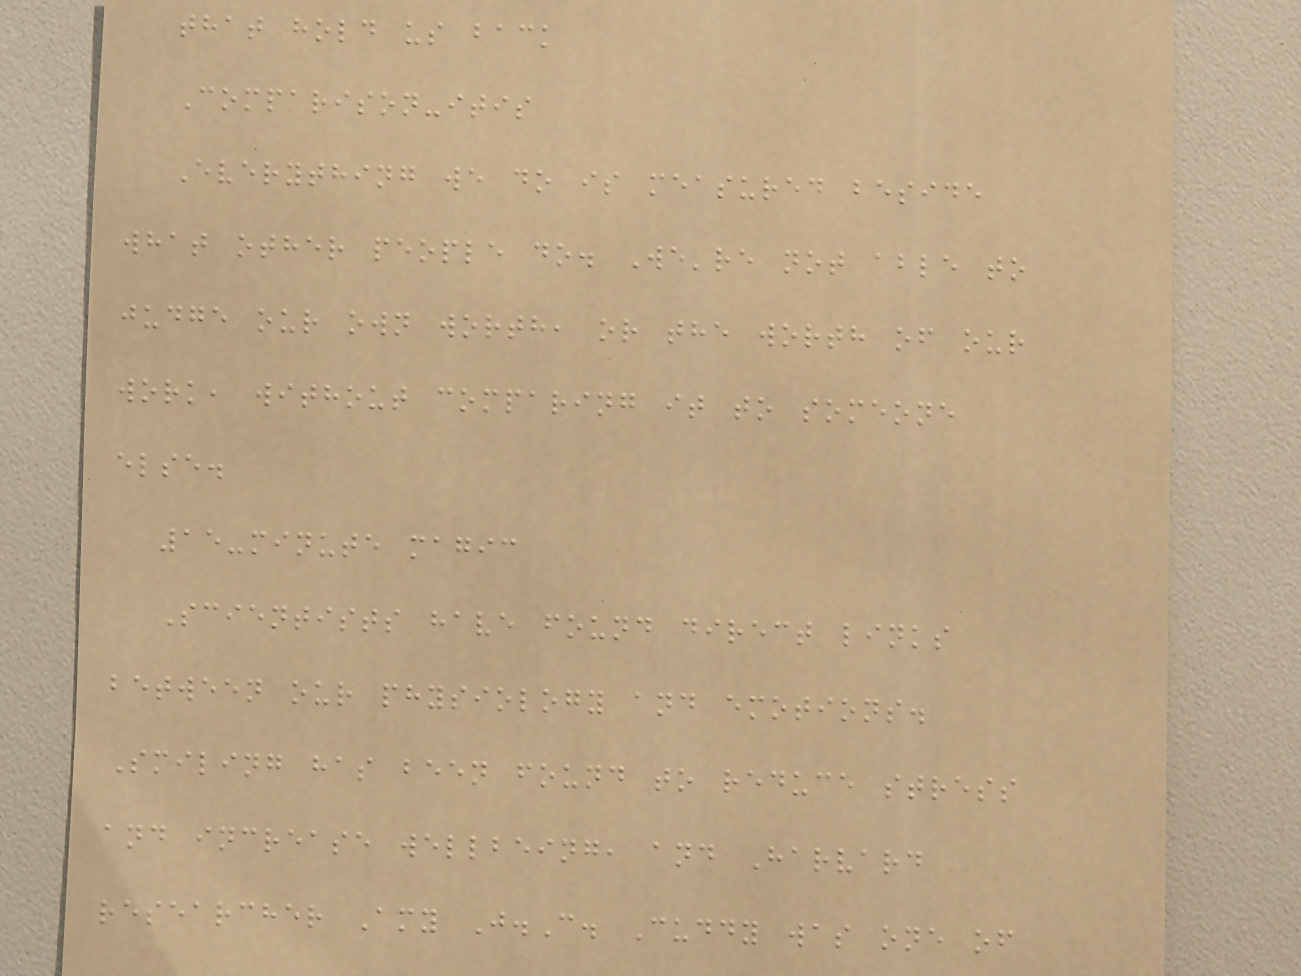that hold us back
Comparison-itis
Everything we do is measured beside
what other people do. We're not able to
judge our own worth, or the worth of our
work, without comparing it to someone
else.
15-minute magic
Scientists have found direct links
between our physiology and emotions.
Smiling has been found to reduce stress
and increase wellbeing, and Harvard
researcher Amy J.C. Cuddy was one of
